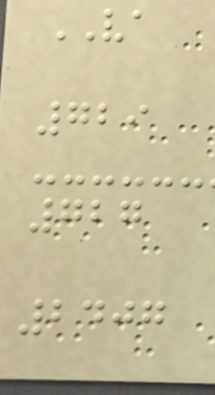VA
729
727
2407
